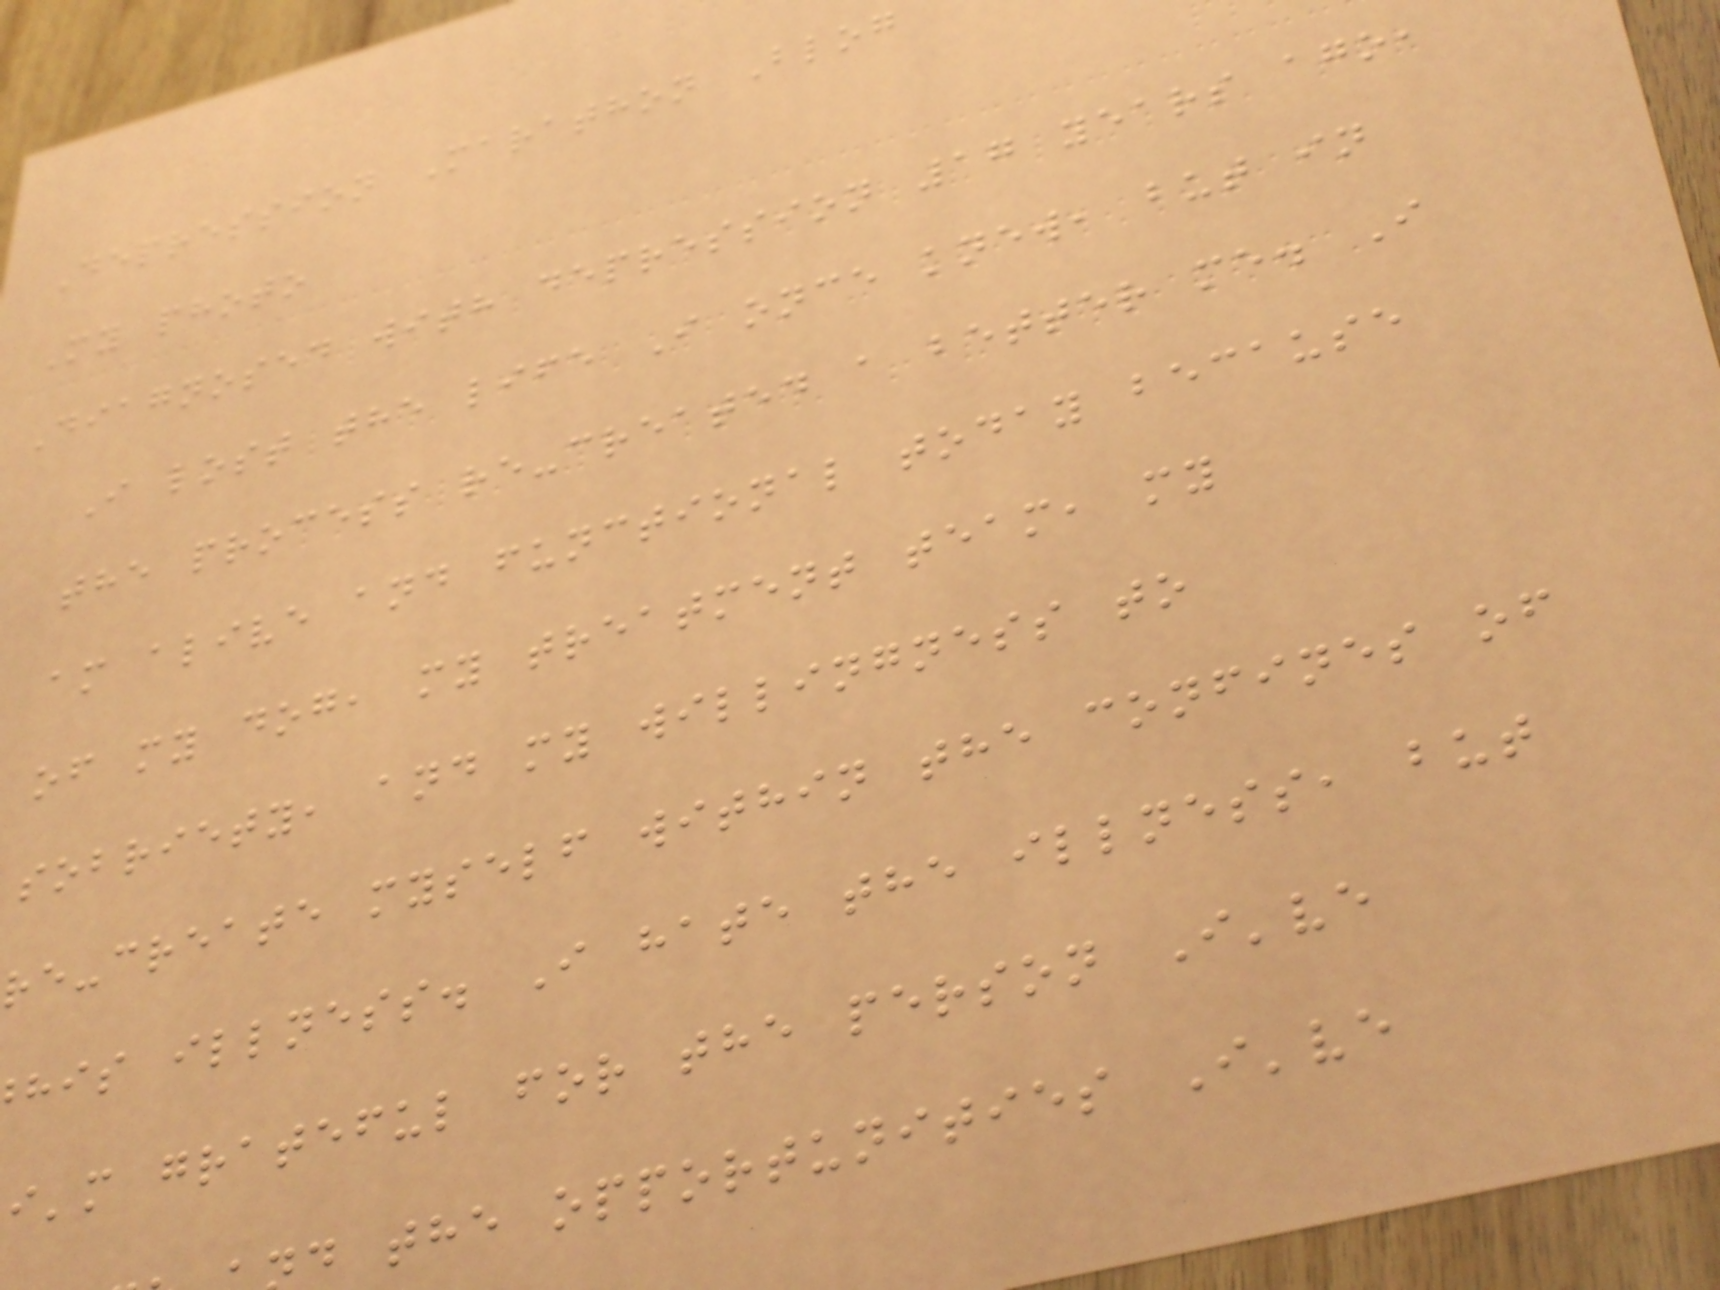Depression Marathon Blog
My photo
Diagnosed with depression 17 years ago,
I lost the life I once knew, but in
the process re-created a better me. I
am alive and functional today because
of my dog, my treatment team, my
sobriety, and my willingness to
re-create myself within the confines of
his illness. I hate the illness, but
i'm grateful for the person I've
d the opportunities I've
